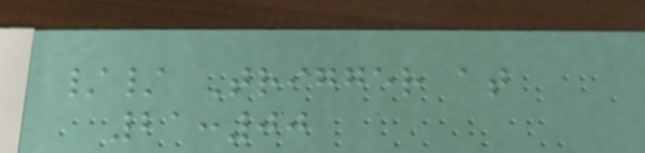// Trigger at
21:00
